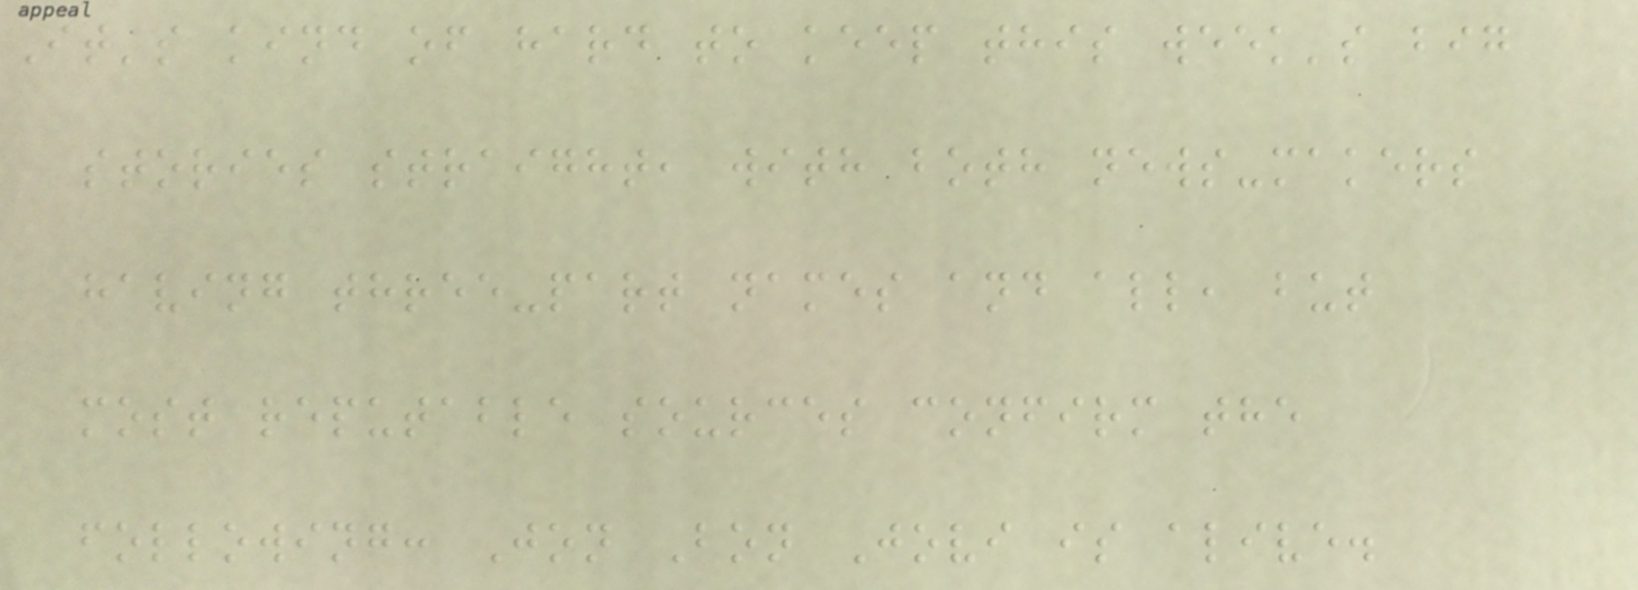It's kind of hard to keep this week's big
stories straight, with both news-makers
having three-part names and all, but
most reputable sources confirm the
following: Jon Bon Jovi is alive.
